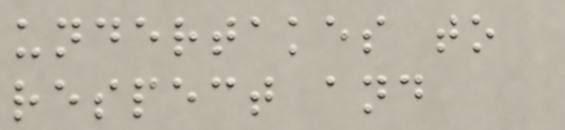undertakes to
respect and
